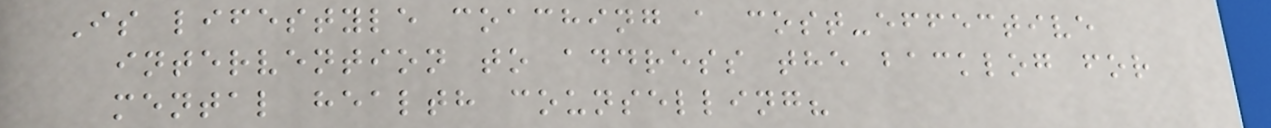Is lifestyle coaching a cost-effective
intervention to address the backlog for
mental health counselling?
